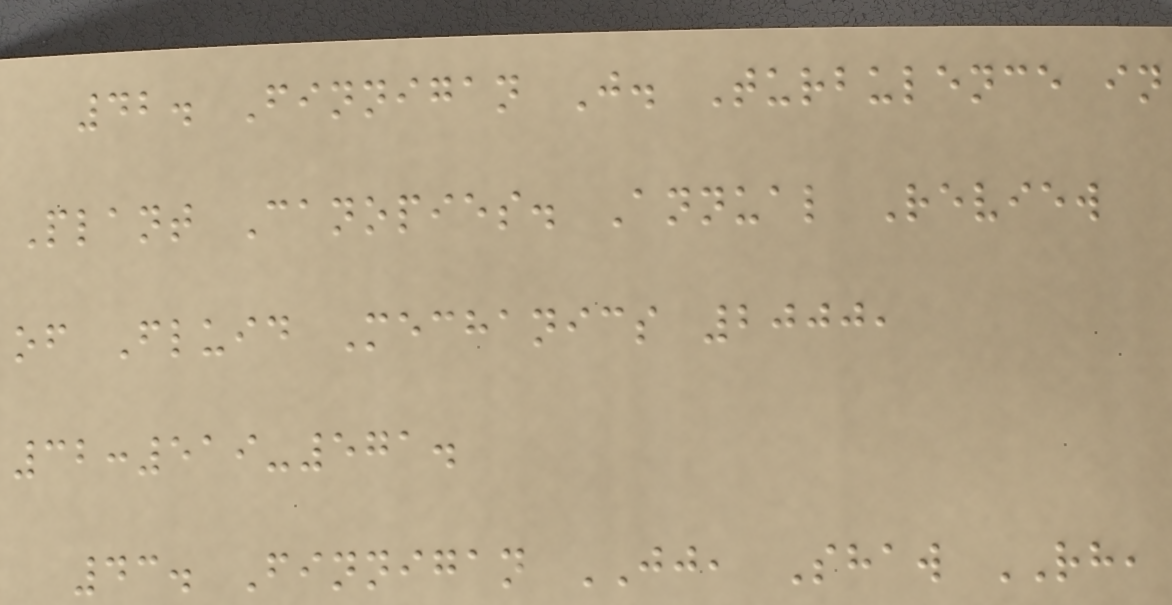42. Finnigan J. Turbulence in
Plant Canopies. Annual Review
of Fluid Mechanics 2000,
32:519-571.
43. Finnigan JJ, Shaw RH,
